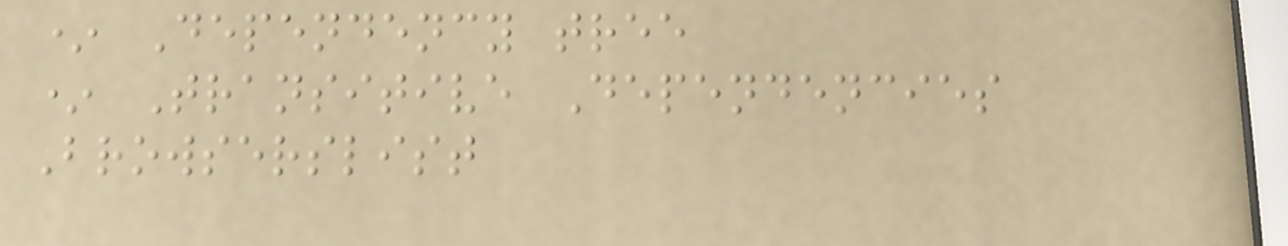* Dependency tree
* Transitive Dependencies
Browserslist
